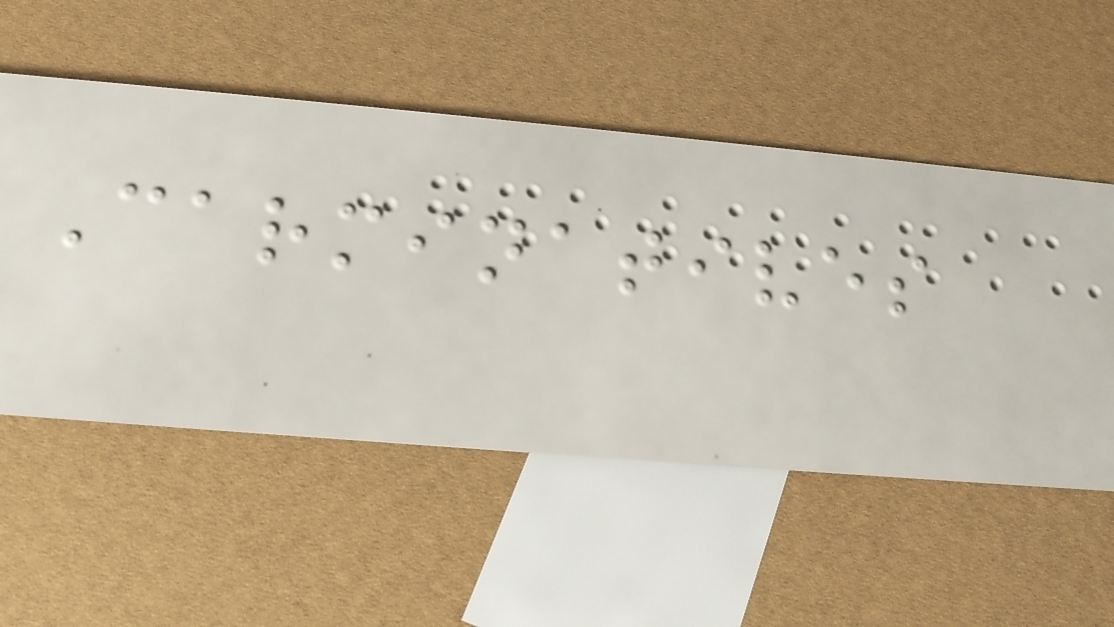Carminatives
